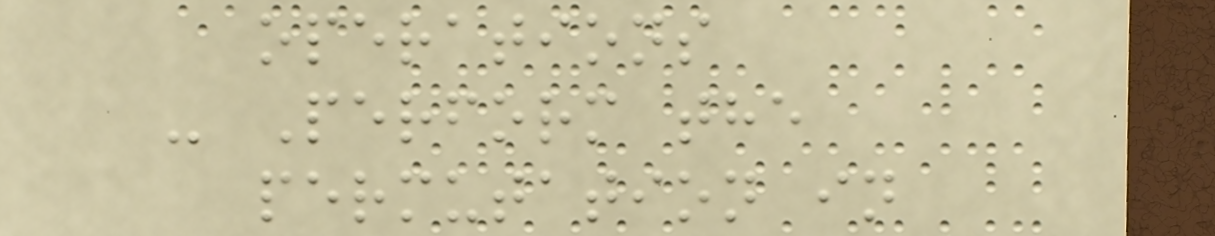operations
- Perform the
permutation in
